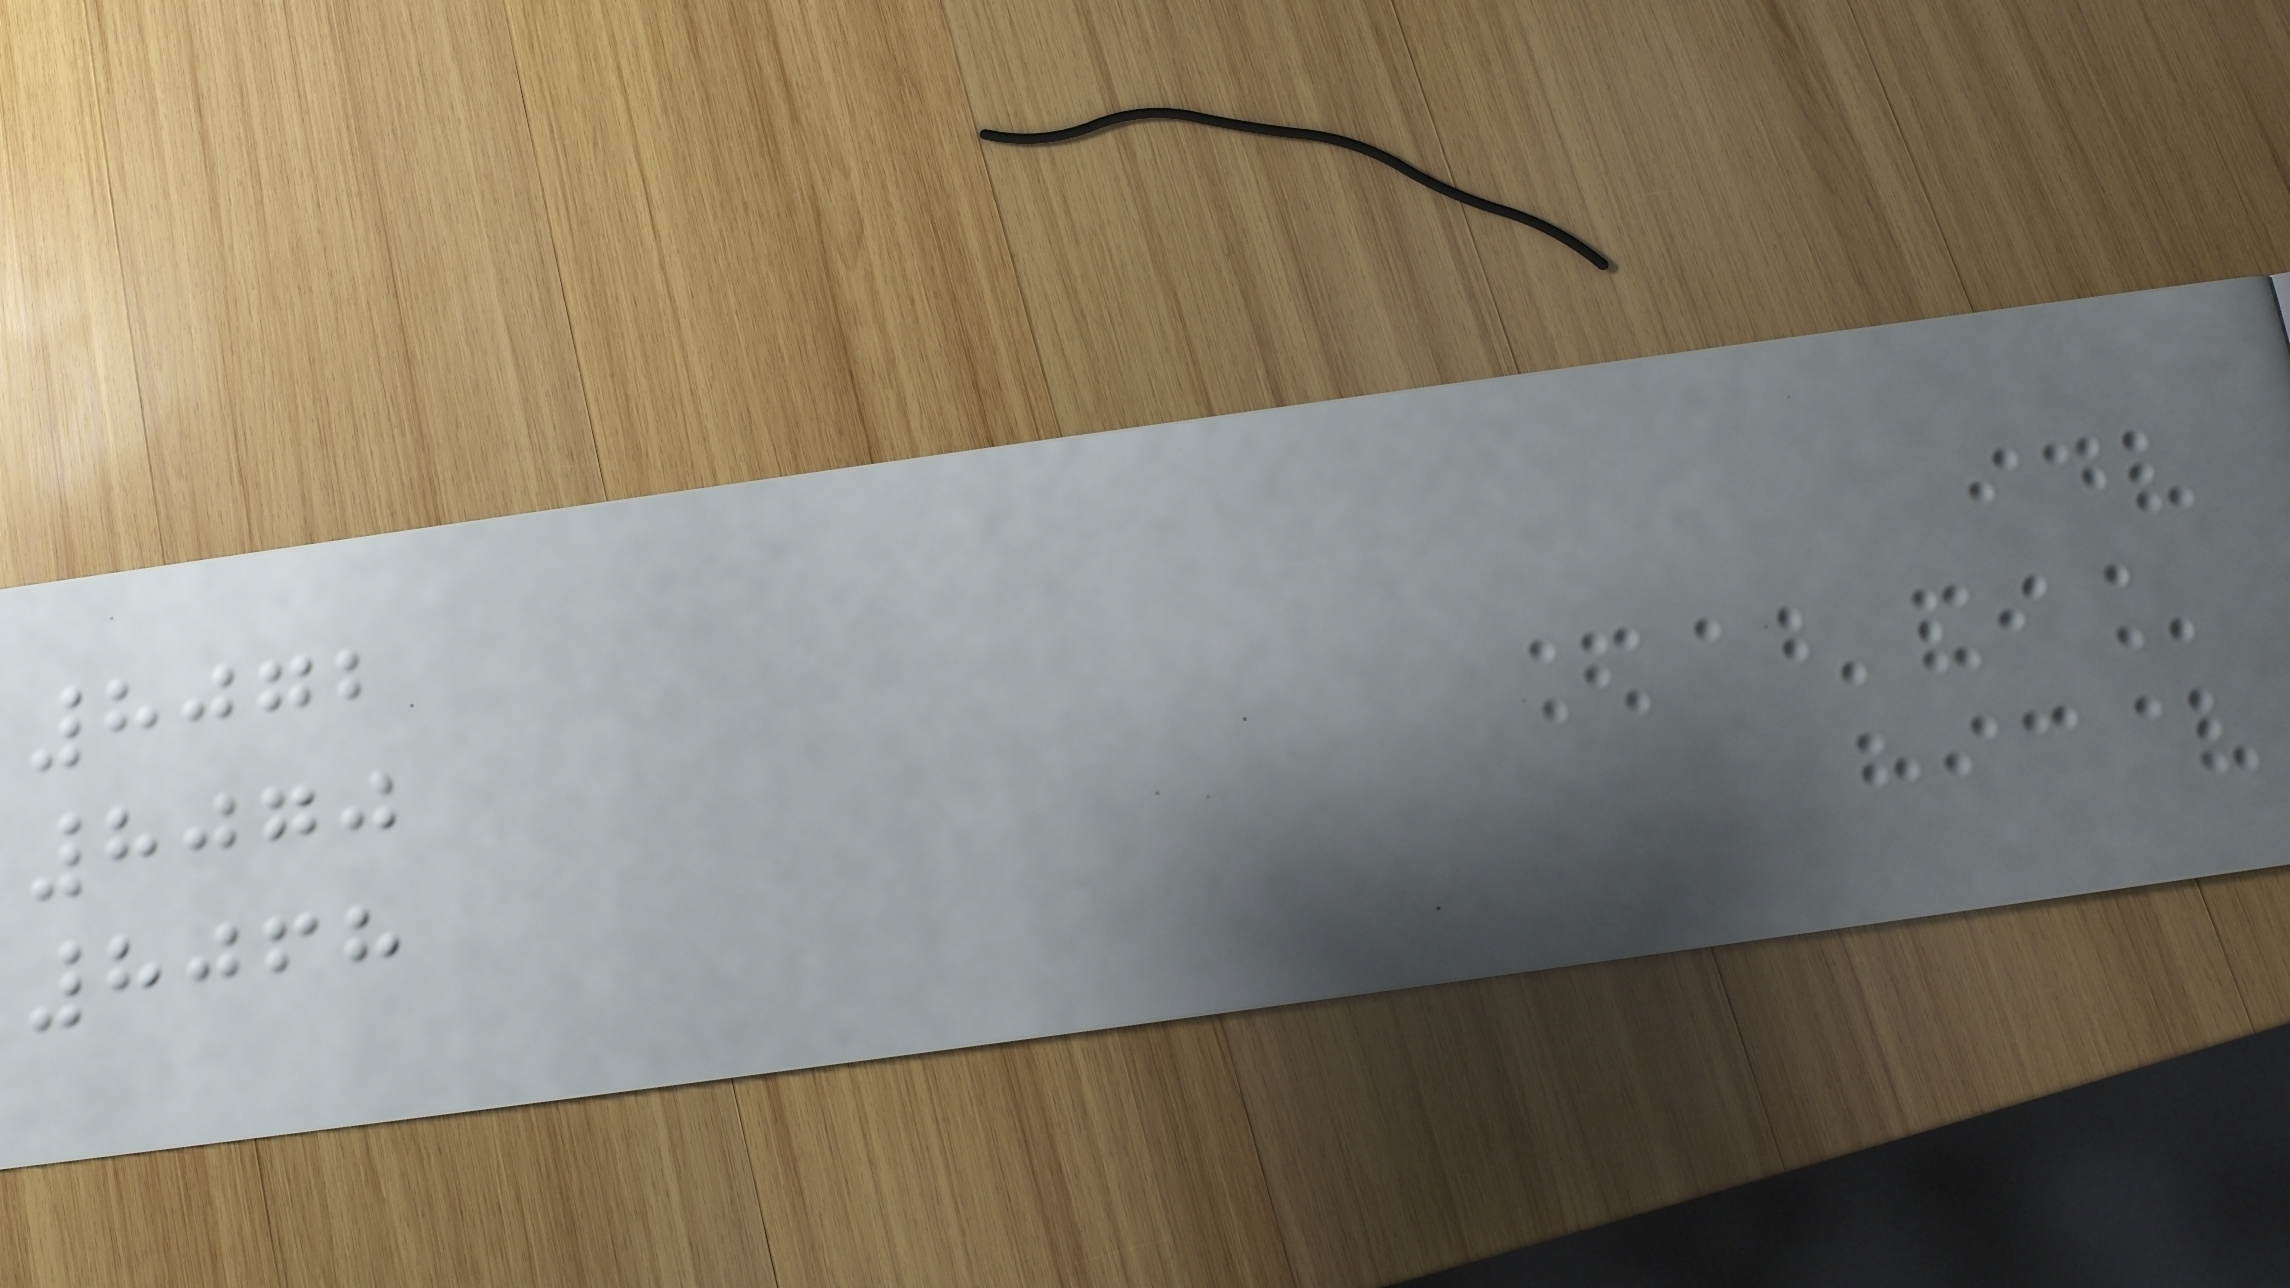8072
8070
8068
